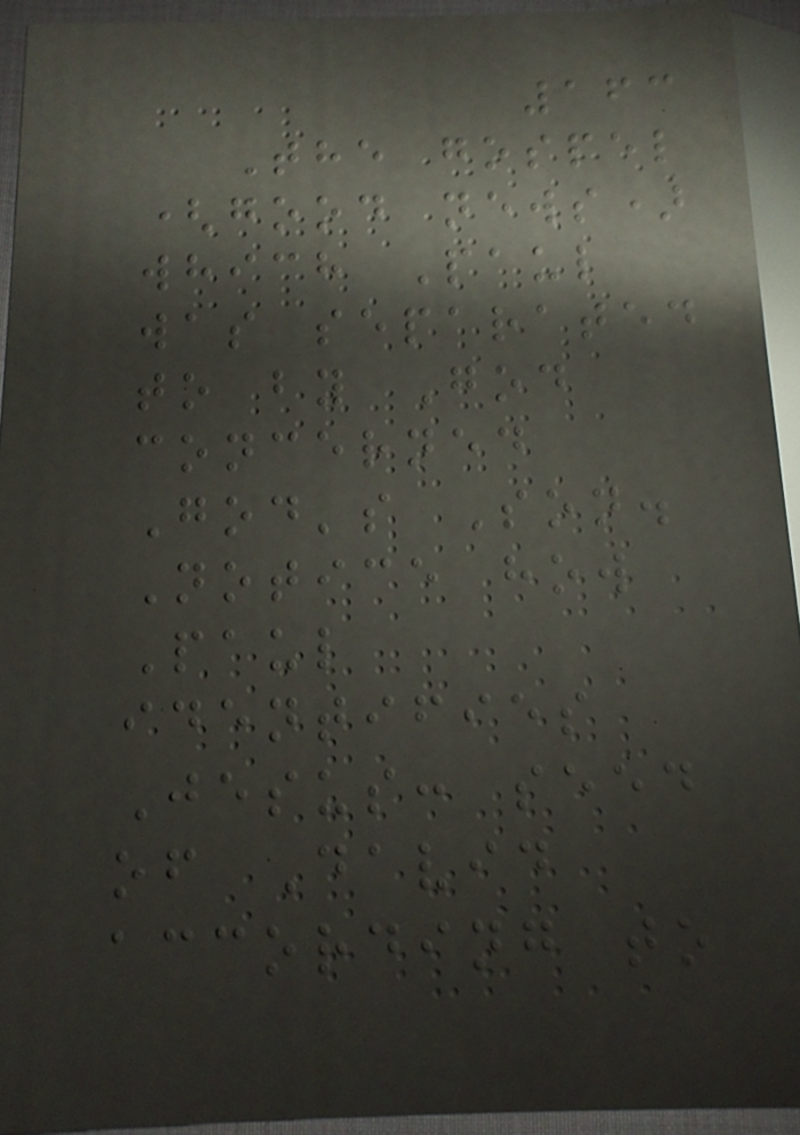163
The gospel
(good news)
which Paul
was separated
to by God
concerned
God's Son.
Notice how
Paul
identifies
Jesus: seed
of David
according to
